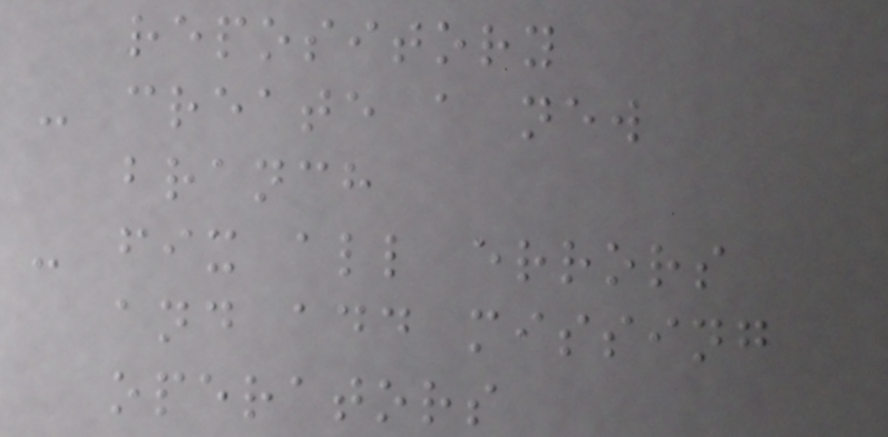repository
- create a new
branch
- fix all errors
and add missing
operators
